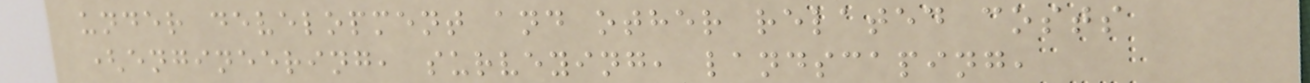under development and other related costs
(engineering, surveying, landscaping,
